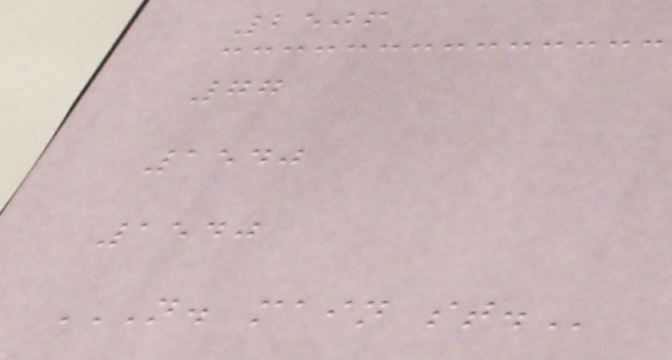2506
77
1540
1540
N. MAIN ST.
